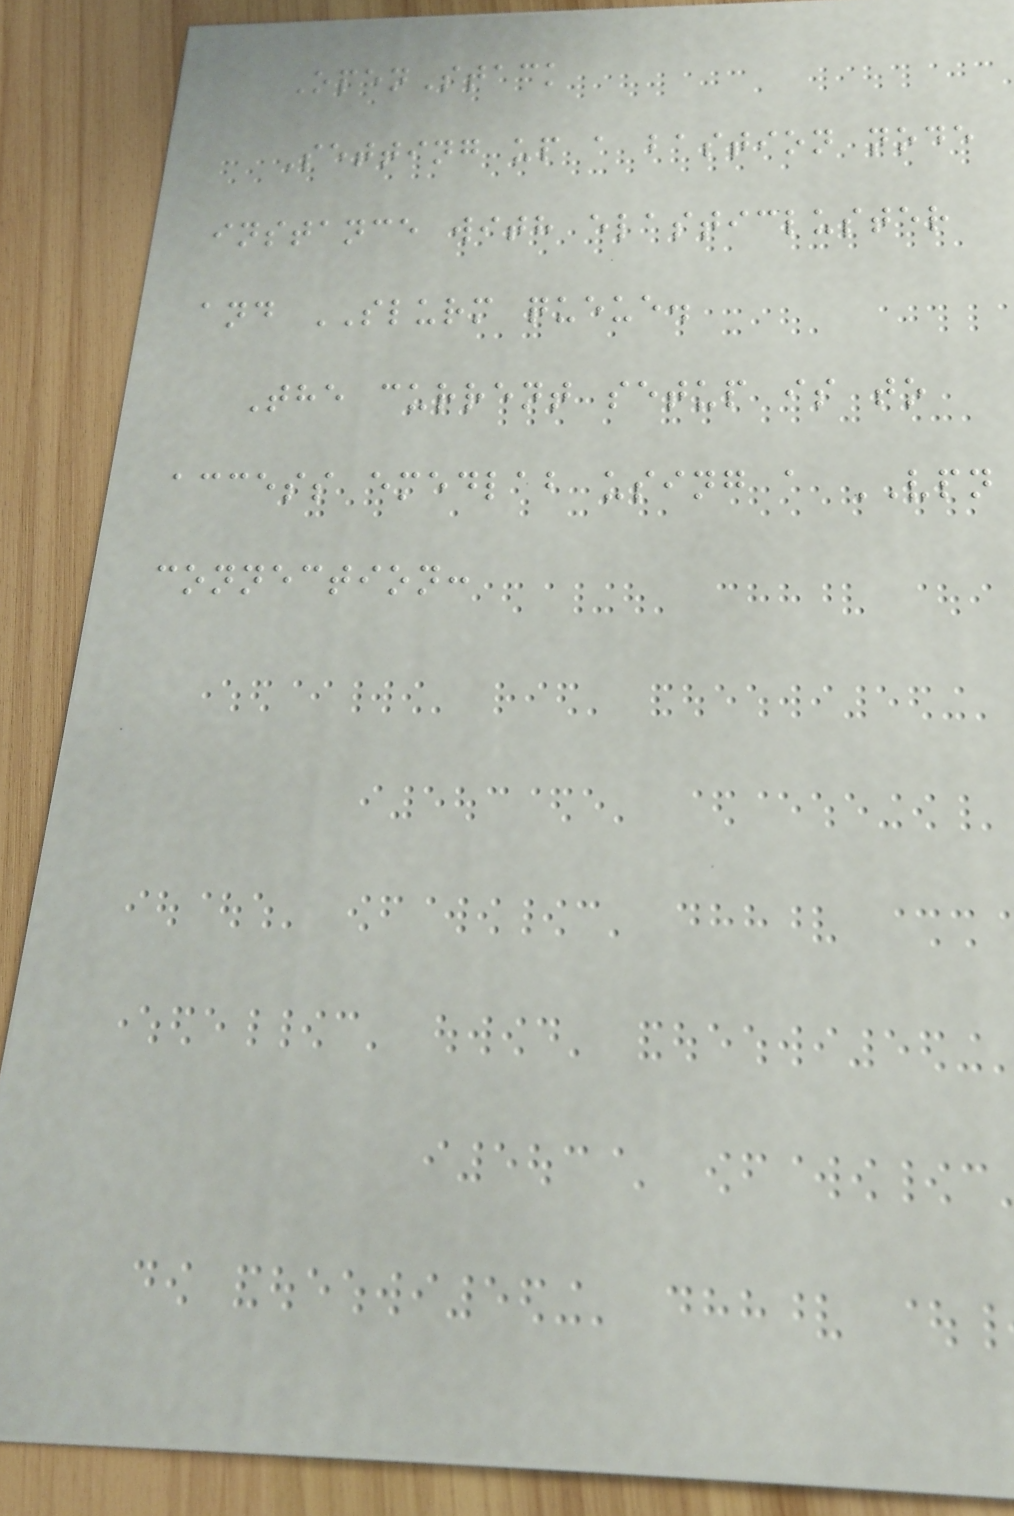OpenStack
Setting up a bastion node
instance with elasticluster
and SLURM queue.
The current setup is to
access emedlab using a VPN
connection:
